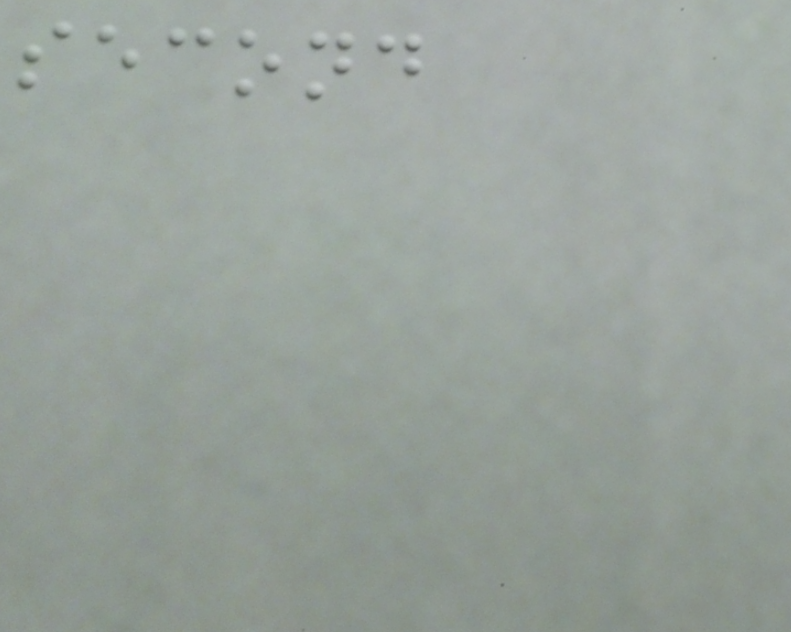second
